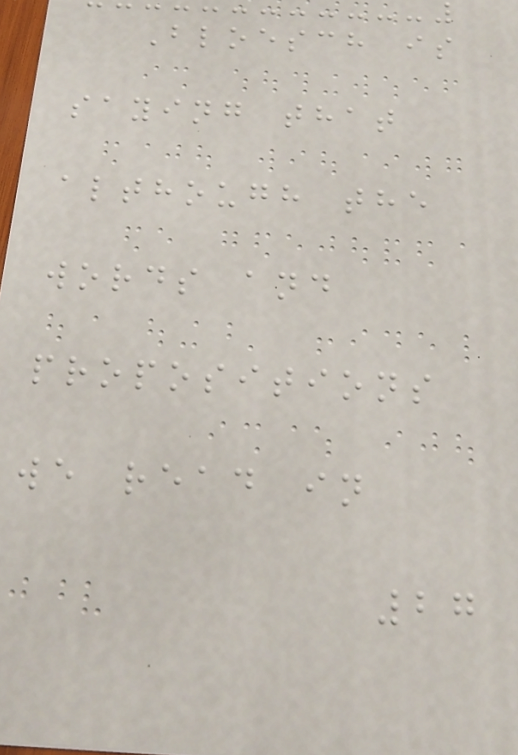Bloesch is
saying that
although the
words and
propositions
we read in
27
